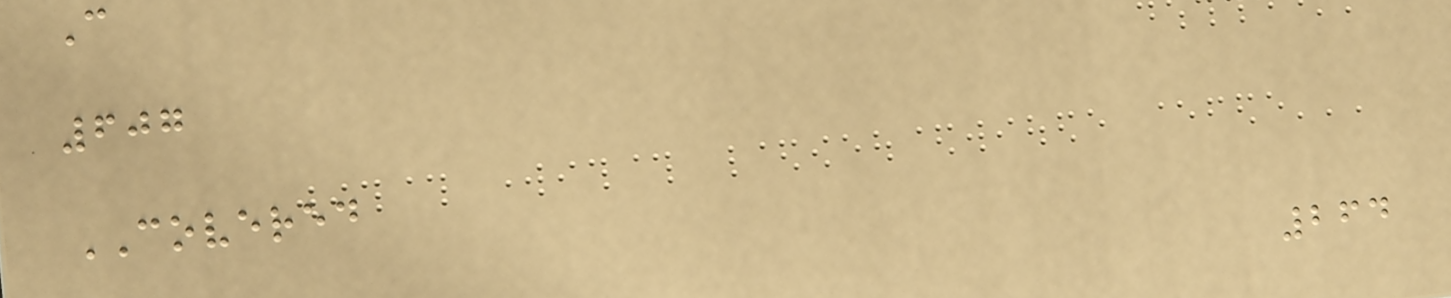C
607
COVERED
264
